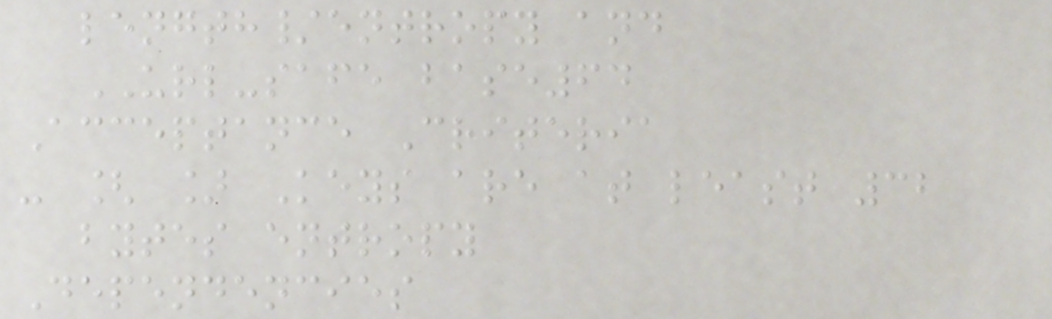length/entropy and
URL-safe base64
Acceptance Criteria
- [ ] Keys are at least 32
bytes entropy
Dependencies
